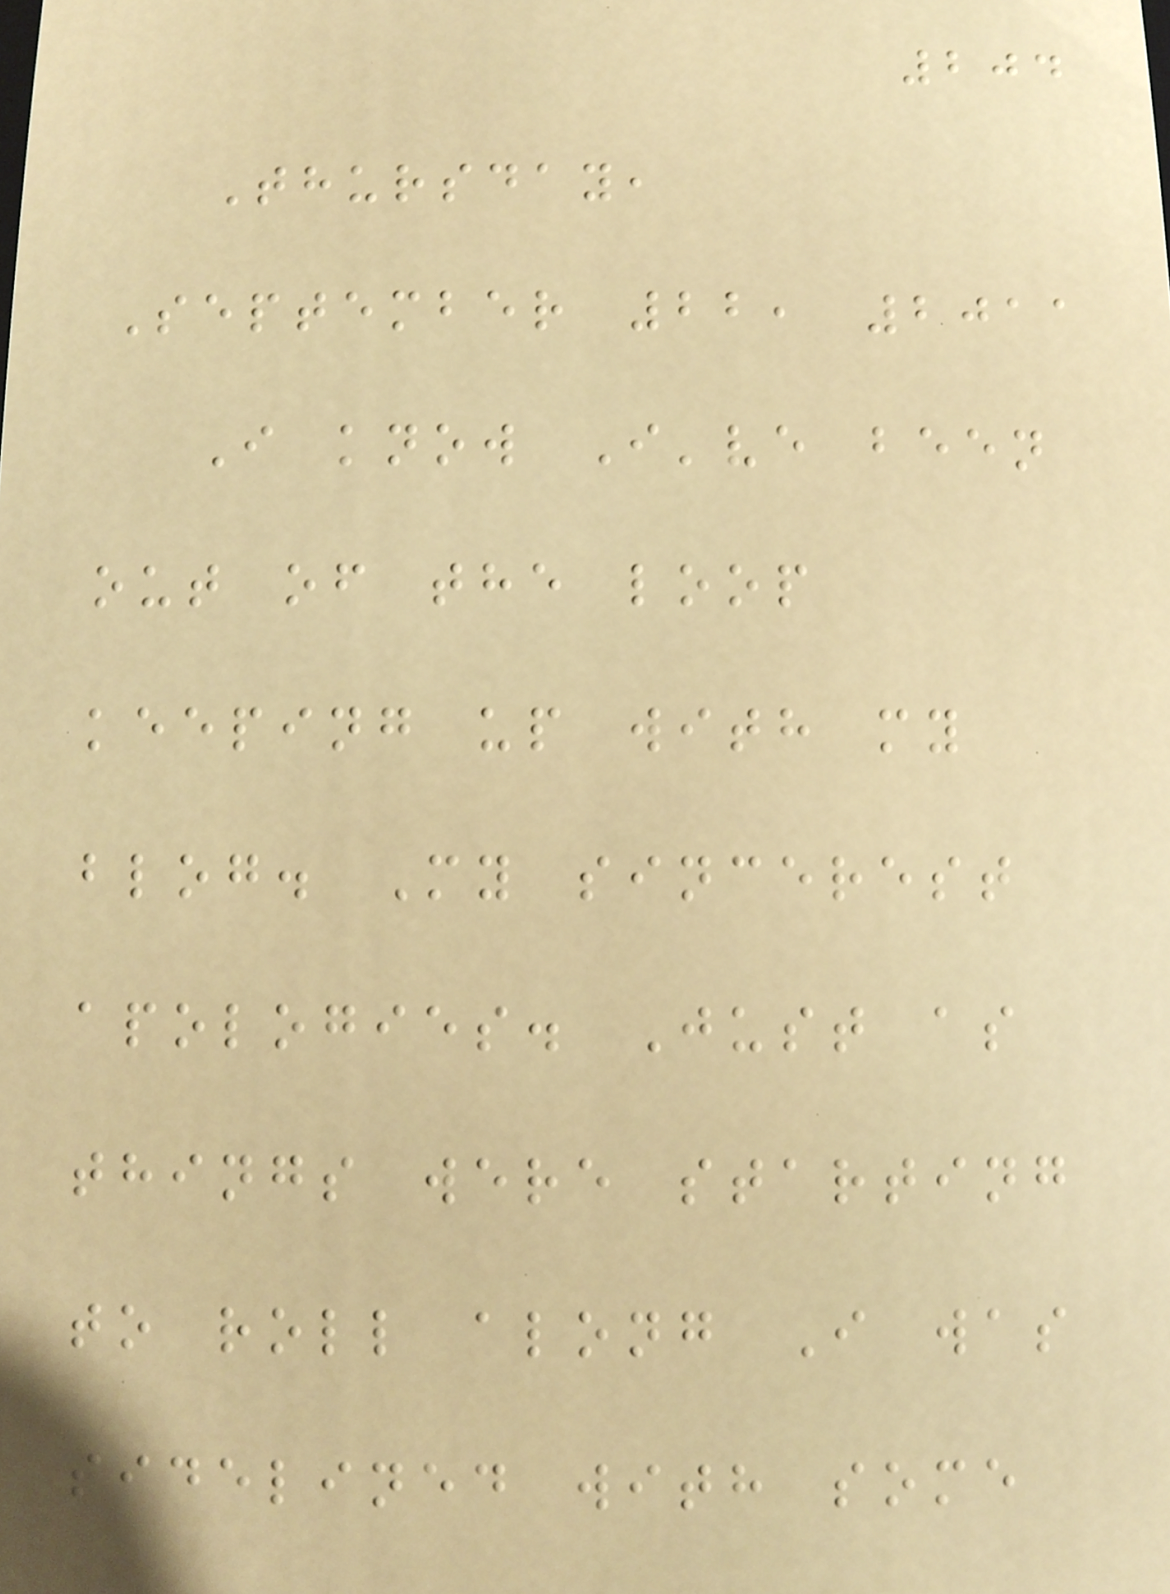204
Thursday,
September 22, 2011
I know I've been
out of the loop
keeping up with my
blog. My sincerest
apologies. Just as
things were starting
to roll along I was
sidelined with some
